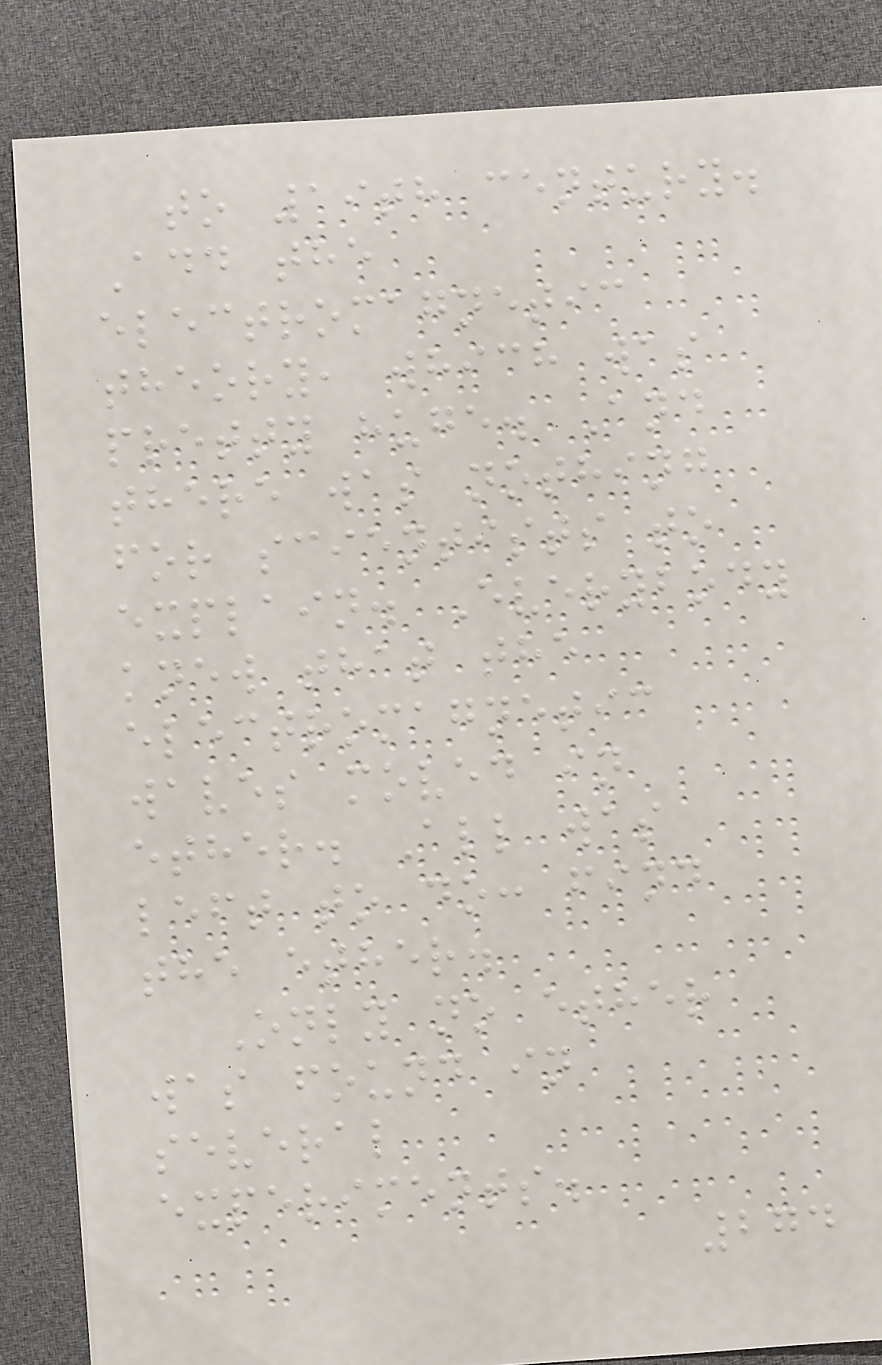to 19th century.
Add the
electromagnetic
theory, which was
pretty huge. And
there was nothing
for scientists to
explain. Everybody
knew that the
electromagnetic
waves moved in
ether. All was
left to do: find
the ether.
Only no ether
was found in
several
experiments.
274
